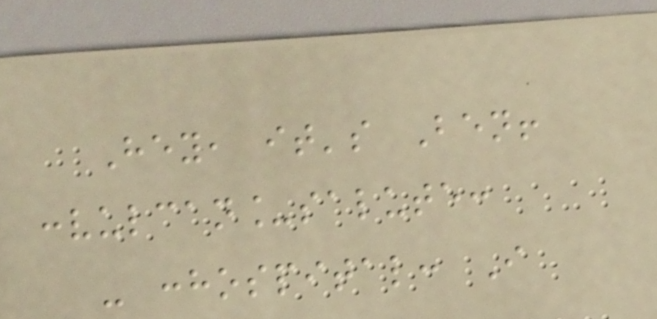Hey, it's Ben!
:vulcan_salute:
- :hospital: I
